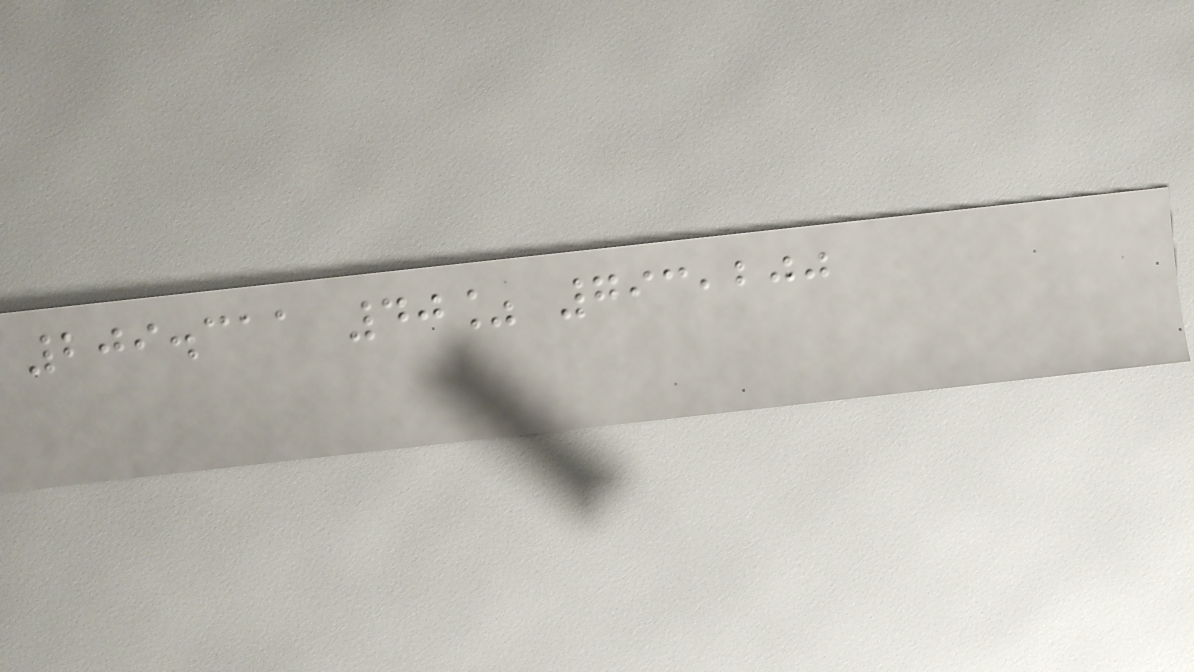209.311 40% 793,200
